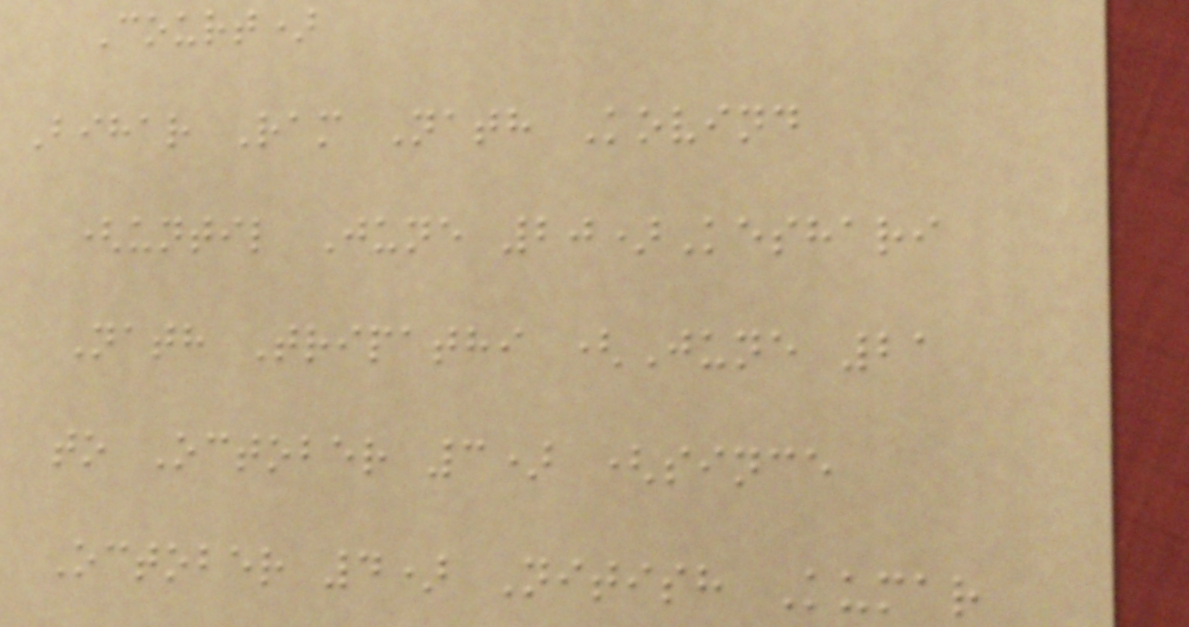Court)
Bihar Ram Nath Kovind
(until June 20)Keshari
Nath Tripathi (June 21
to October 3) (since
October 4) Nitish Kumar
